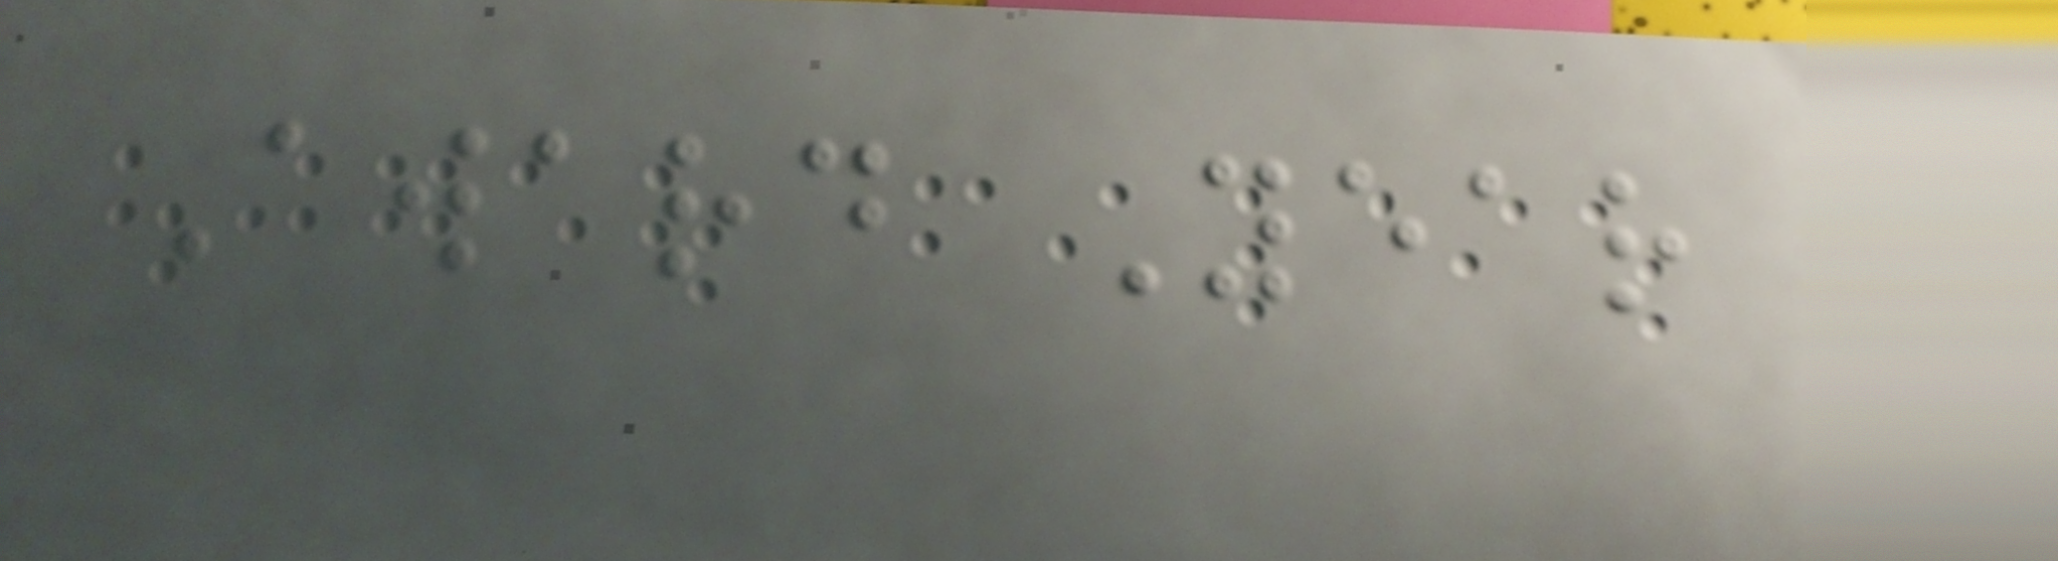Award Year
